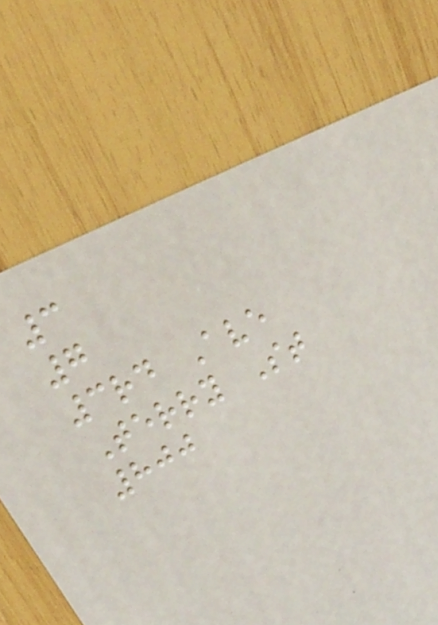3
7
3rd Ave
Terry St
800
